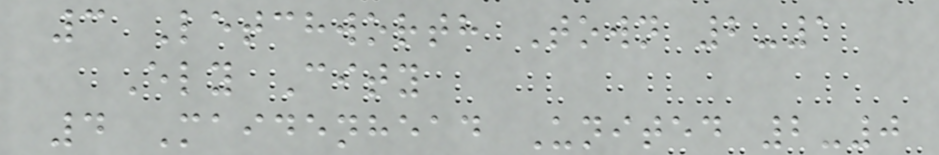3 Letchworth Town 2-1
Ely City
4 Maidenhead United 2-0
